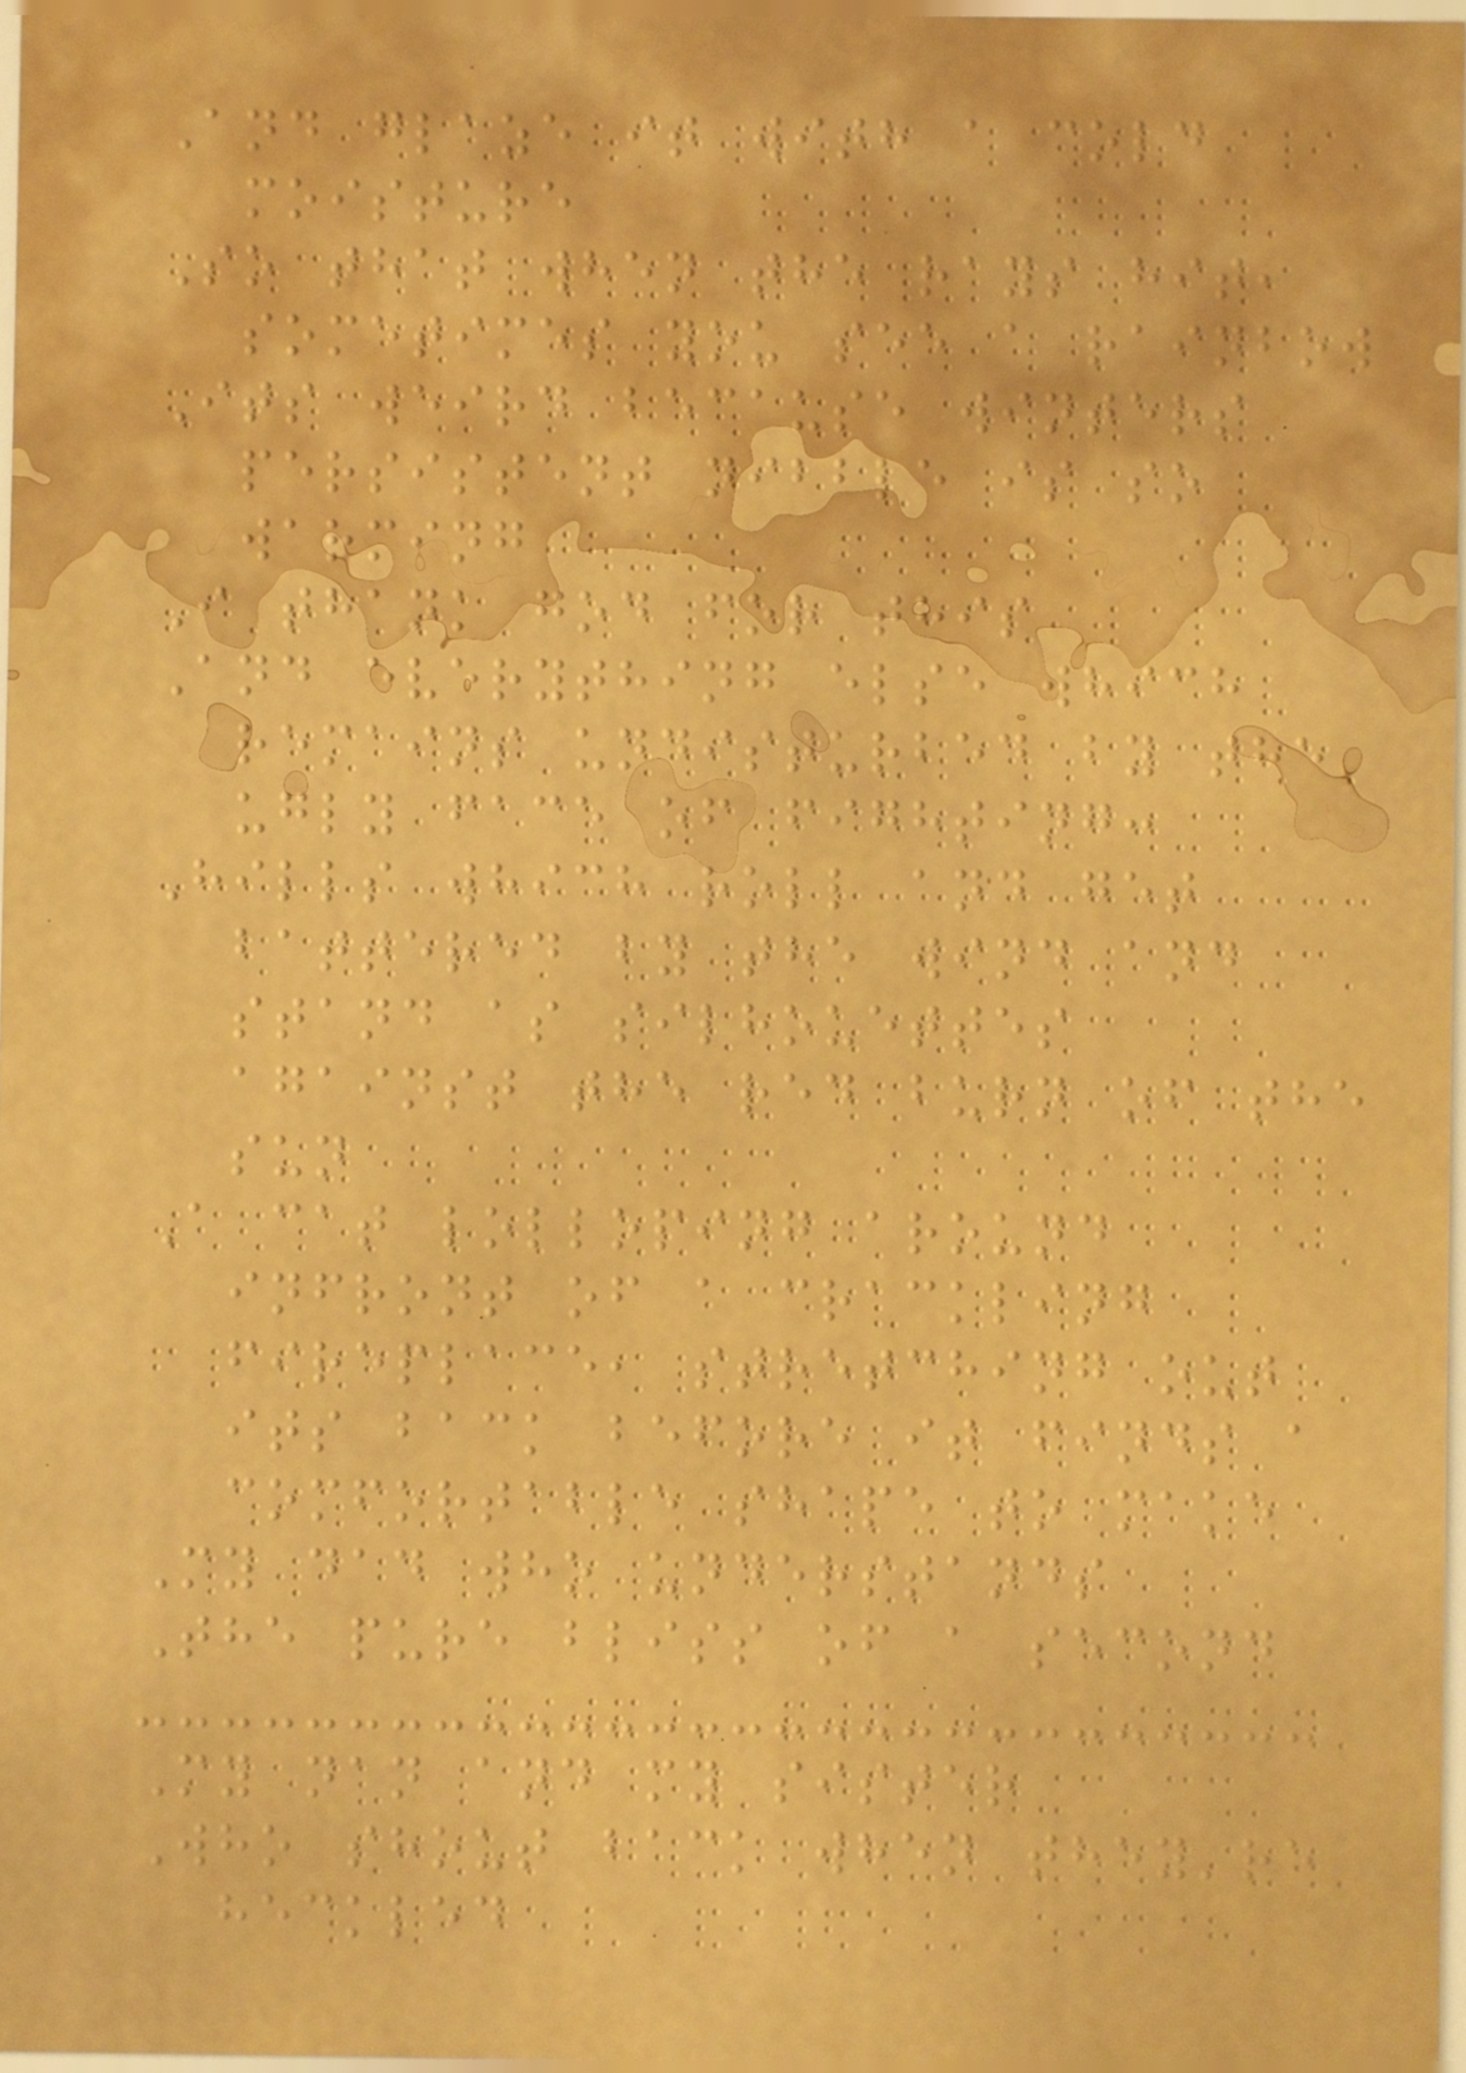And glaze it with a cold
moisture
So that when the rays hit,
sometimes you see a rainbow
Its weird because winters
persistent nibble is so
warming
I thank god for this
And everything else which
remains undisturbed by the
ugly face of fighting:
Hills which roll and get
battered by the wind and
stand as silhouettes
against the red burn of the
sun
A cat lolloping around
infront of a crackling
fireplace, stretching out
its back before it finds a
comfortable shape to make
My dad who understands
The pure bliss of a second
My nan and my sister
Who shout back when they're
heckled
